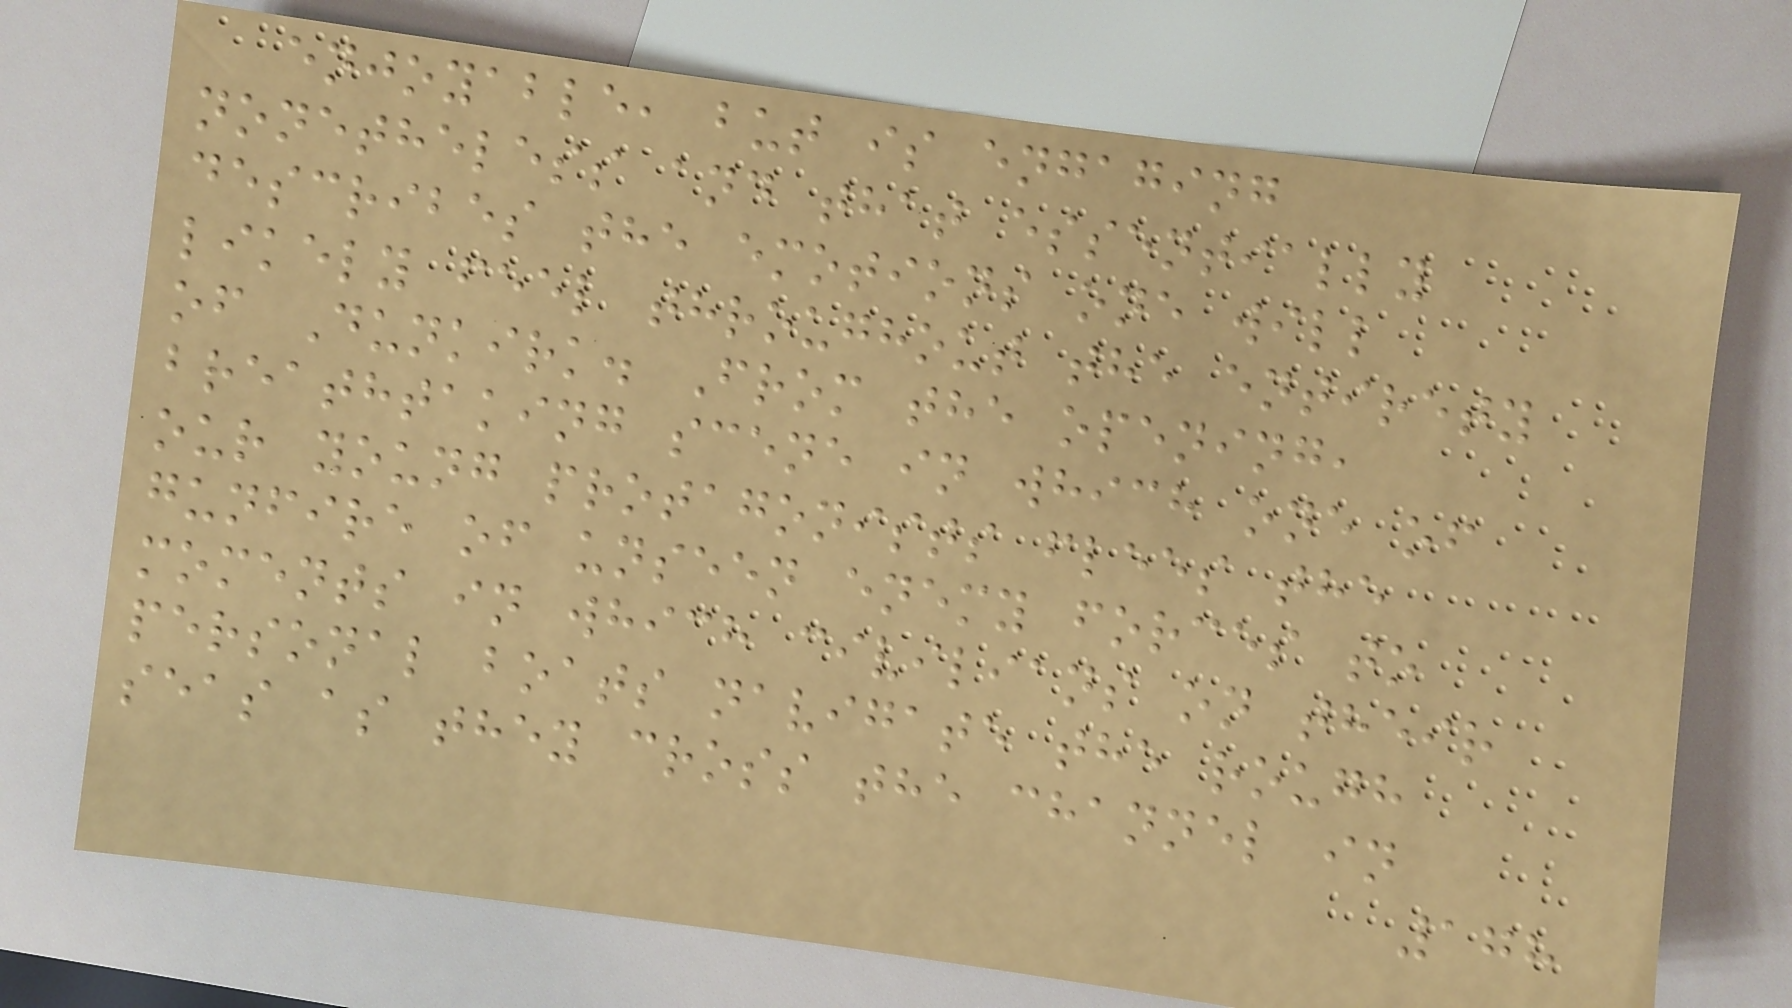enjoyable, but is engaging
nonetheless and that essentially
describes the emotions one will
likely feel throughout the entirety
of Dunkirk. From the opening,
breathtaking scene in which one of
our young protagonists flees the
gunfire of unseen enemy forces to
moments in which civilians on their
personal boats navigate the rough
seas as they cross the channel in
178
